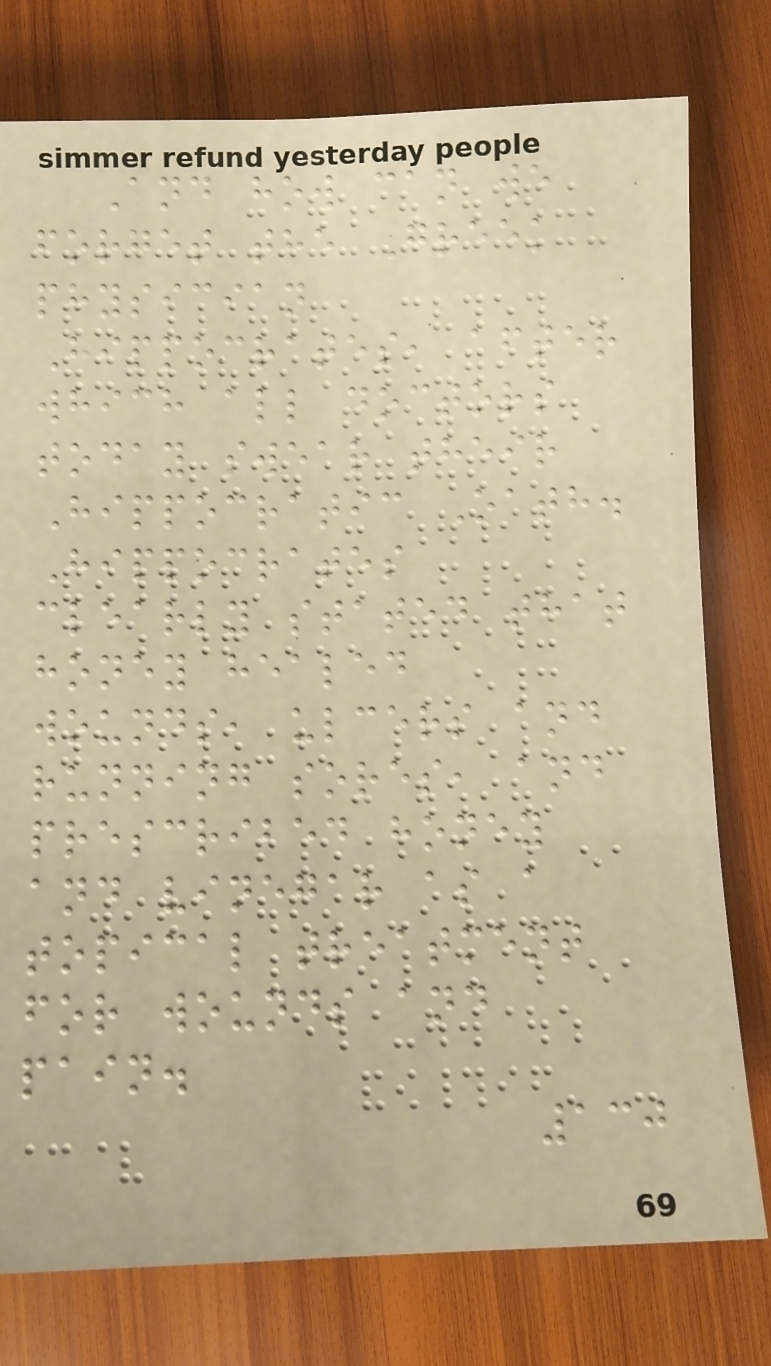And how can we
forget the Greek
physician
Hippocrates, after
which all doctors
today swear their
Hippocratic Oath.
Hippocrates
clearly stated that
honey healed
wounds, ulcers and
running sores, and
prescribed honey
and vinegar as a
topical treatment
for wounds and
pain.
130
